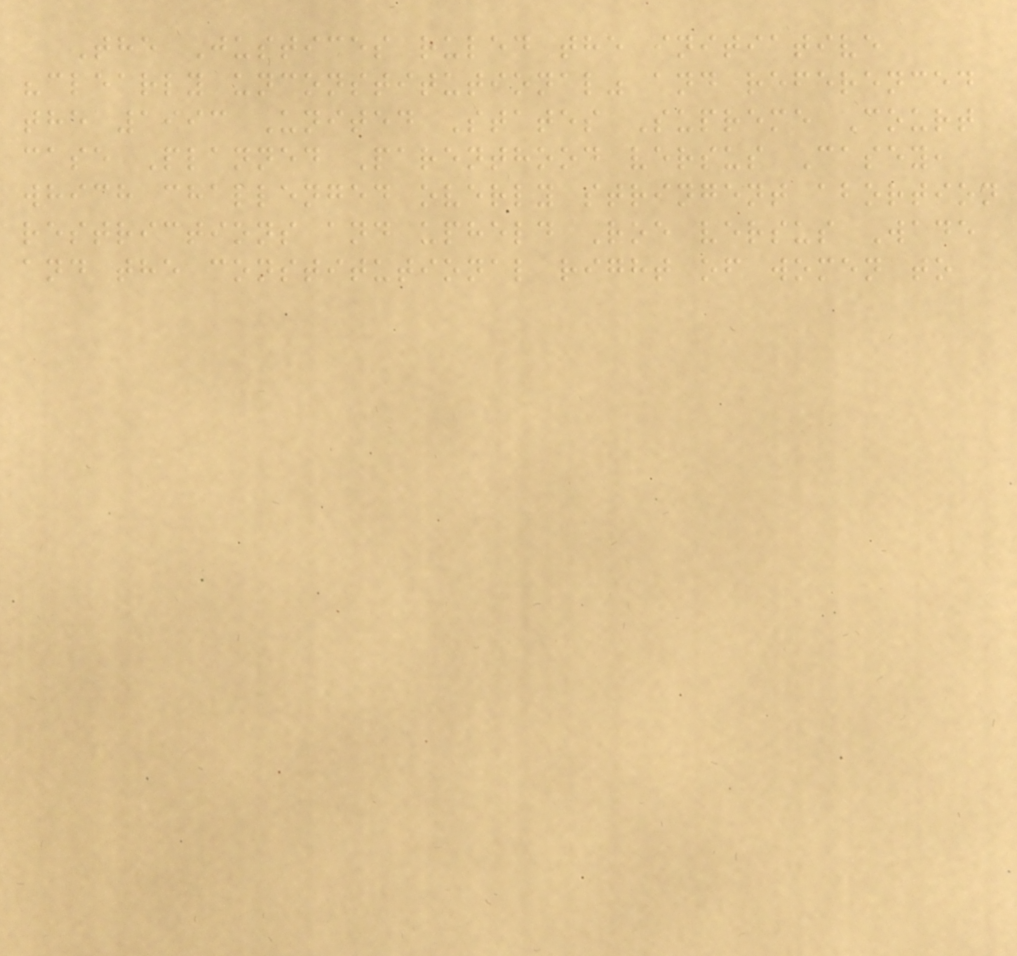The Justices ruled the initiative
"clearly unconstitutional" and referenced
the 1993 United States Supreme Court
case Planned Parenthood versus Casey,
which challenged overly stringent abortion
restrictions and upheld Roe versus Wade
and the constitutional right of women to
